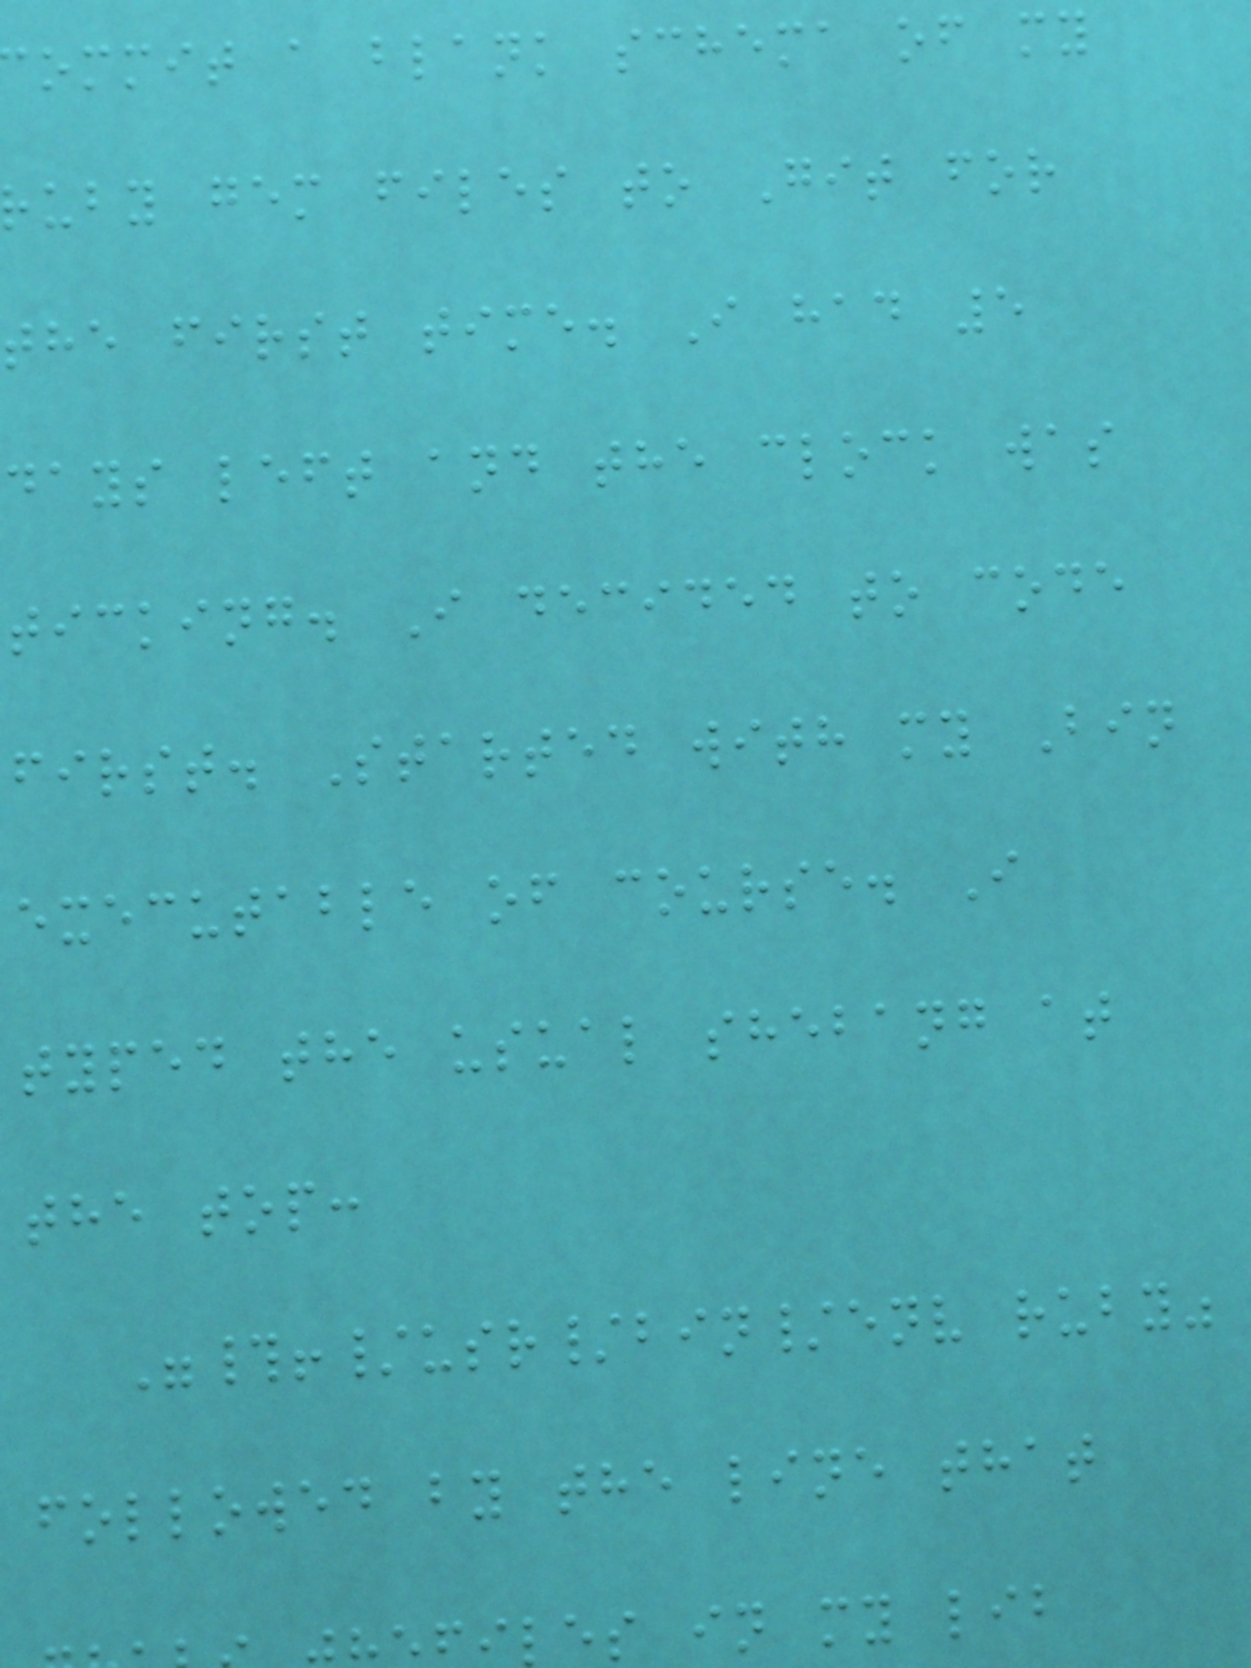ommit a blank schema of my
ruby gem files to Git for
the first time. I had 5
days left and the clock was
ticking. I decided to code
first. Started with my Bin
executable of course. I
typed the usual shebang at
the top:
"#!/usr/bin/env ruby"
followed by the line that
les in my lib
